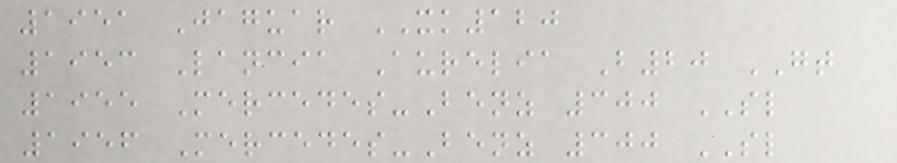1951 Jaguar XK120
1953 Lancia Aurelia B20 GT
1955 Mercedes-Benz 300 SL
1956 Mercedes-Benz 300 SL
